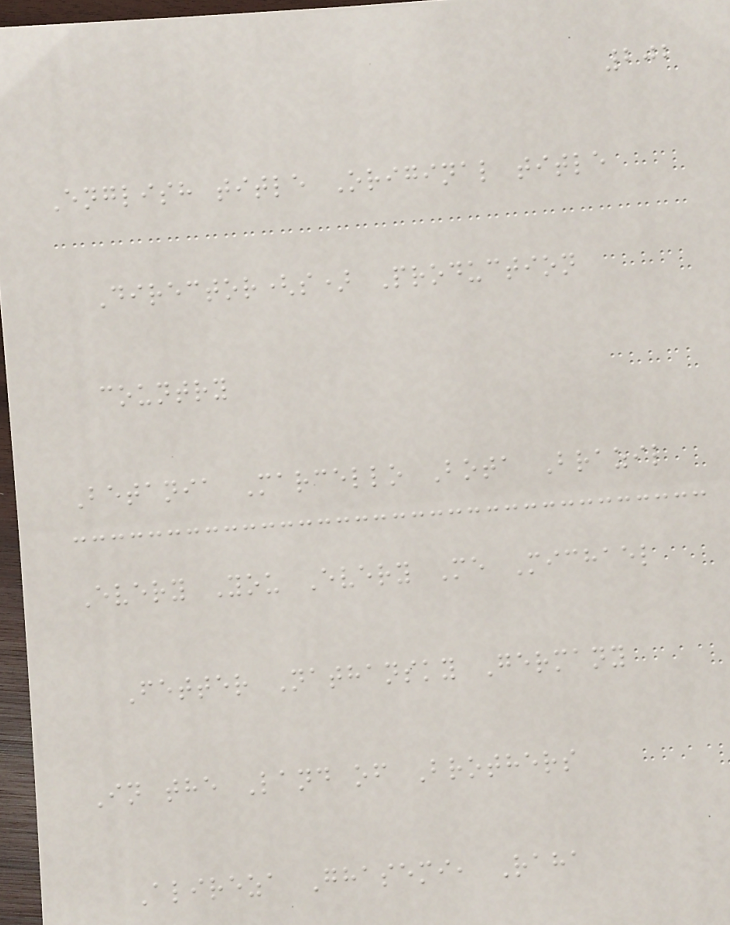202
English title Original title
Director(s) Production
country
Betania Marcello Bota Brazil
Every You Every Me Michael
Fetter Nathansky Germany
In the Land of Brothers
Alireza Ghasemi, Raha
